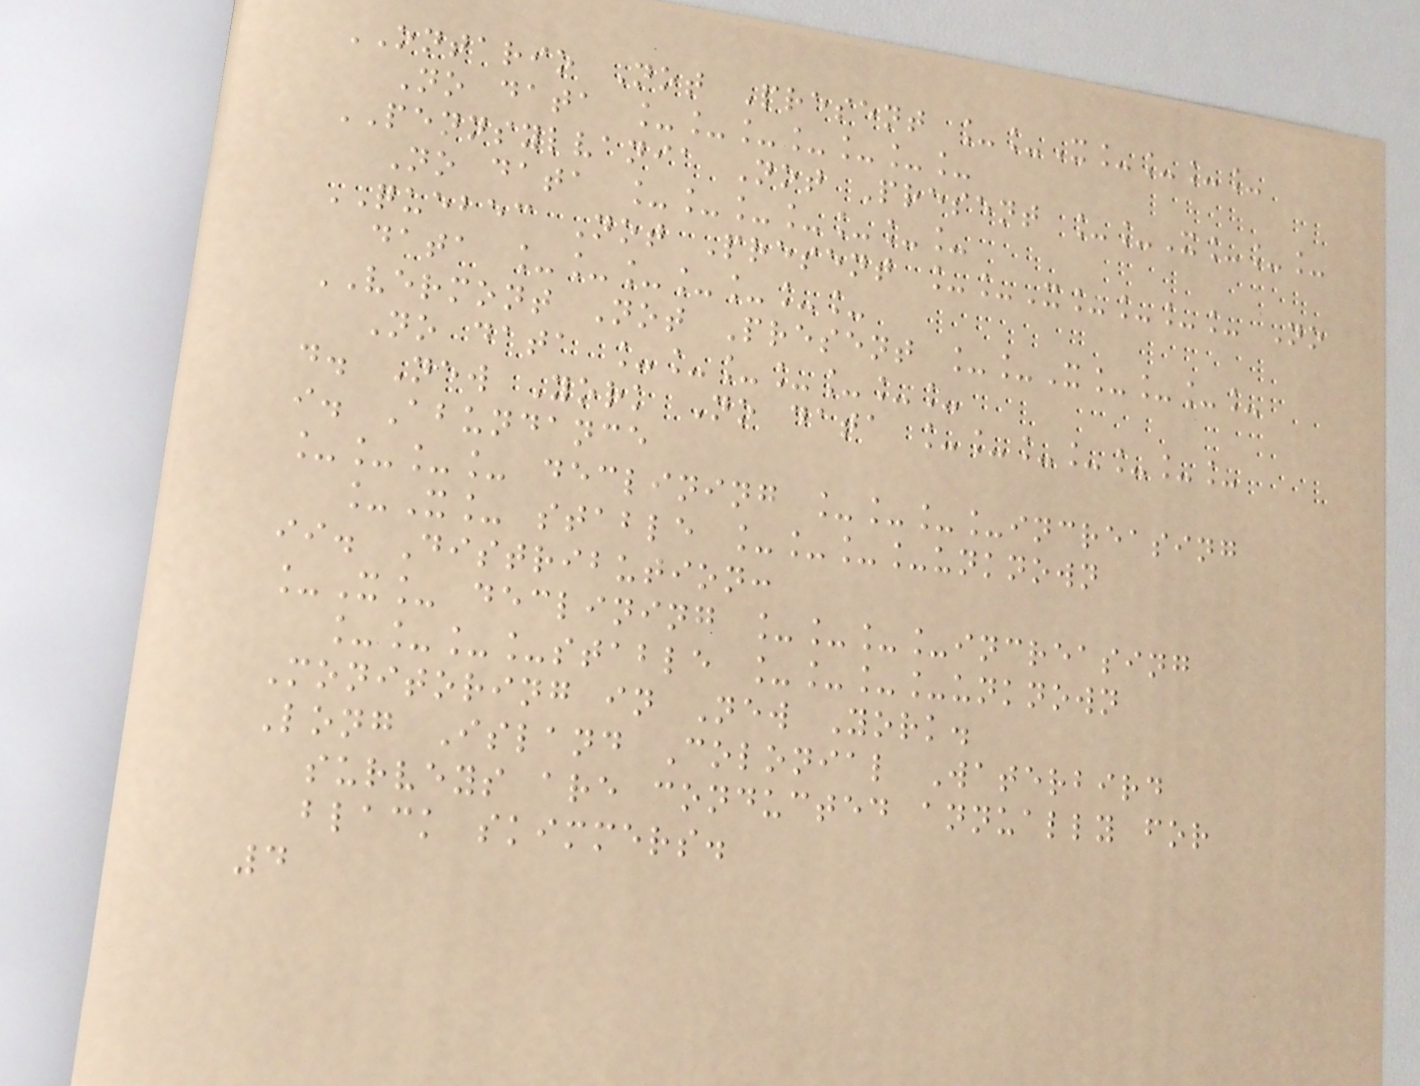ONTARIO Not Present __X____
No data _______
PENNSYLVANIA Not Present __X___
No data _______
QUEBEC Not Present __X____ No
data _______
VERMONT Not Present __X____
No data _______
d. New York No data _______
i. Abundance
____ declining ____increasing
_X_ stable ____unknown
ii. Distribution:
_X_ declining ____increasing
____stable ____unknown
Monitoring in New York.
Long Island Colonial Waterbird
surveys are conducted annually for
black skimmers.
4
